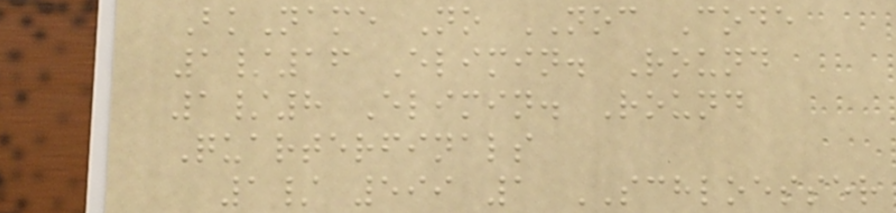BkName No NOC Code
1/16 Elimin. Round
1/8 Elimin. Round
Quarterfinals
1/ 599 1 SCHLOESSER
